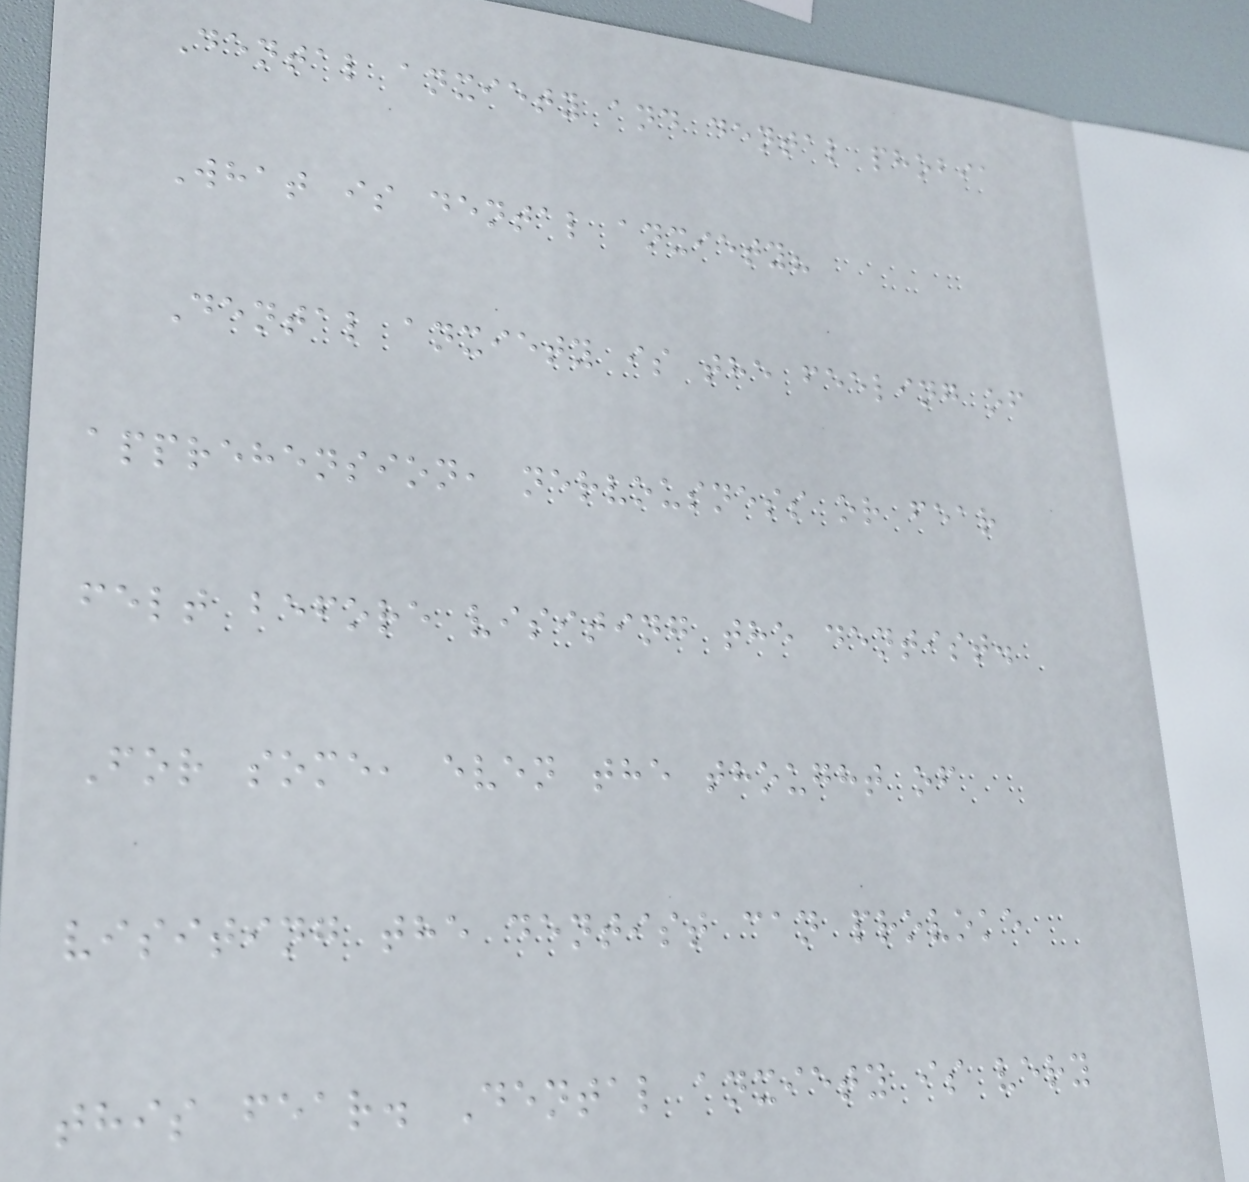Dental anxiety and dental phobia
What is dental anxiety?
Dental anxiety is the feeling of
apprehension, nervousness or fear
felt before visiting the dentist.
For some, even the thought of
visiting the dentist can provoke
this fear. Dental anxiety is very
